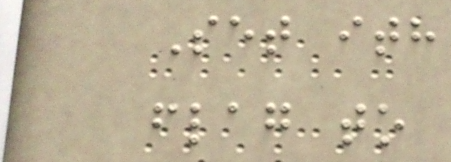Set ith
flag to
